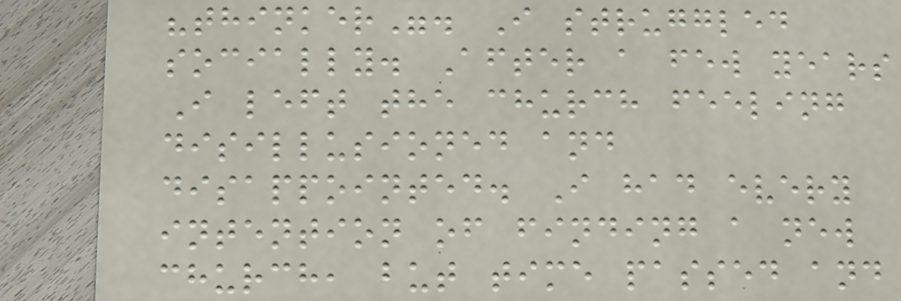"thinker". I struggled
socially. After a few years
I left the church feeling
disillusioned and
disappointed. I had every
intention of finding a new
church, but time passed and
